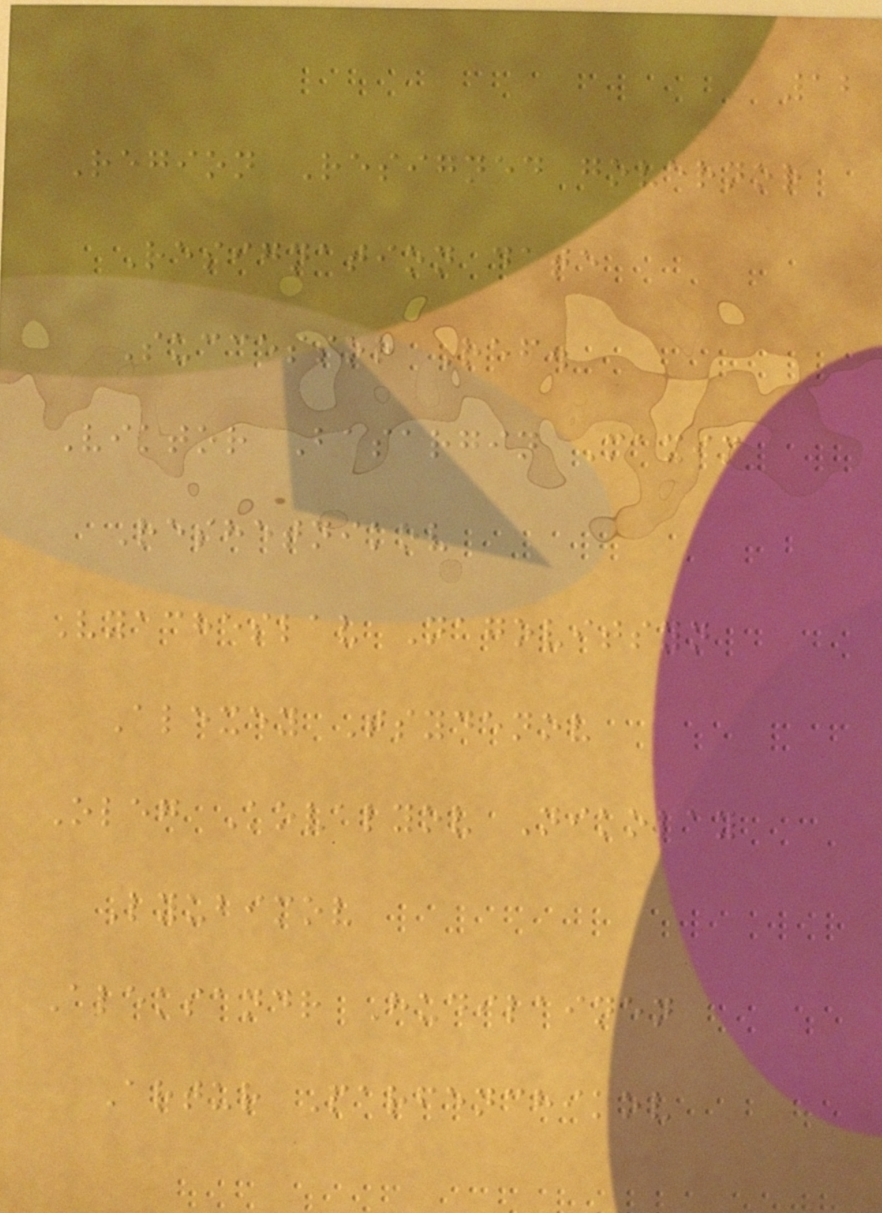12
Region Resigned governor
Resignation date
Successor Ref.
Viktor Basargin Maxim
Reshetnikov
Vyacheslav Nagovitsyn
Alexey Tsydenov
Oleg Kovalyov Nikolay
Lyubimov
Aleksandr Hudilainen
Artur Parfenchikov
